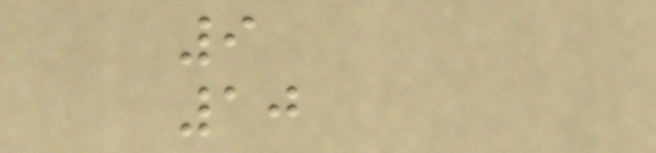9
10
